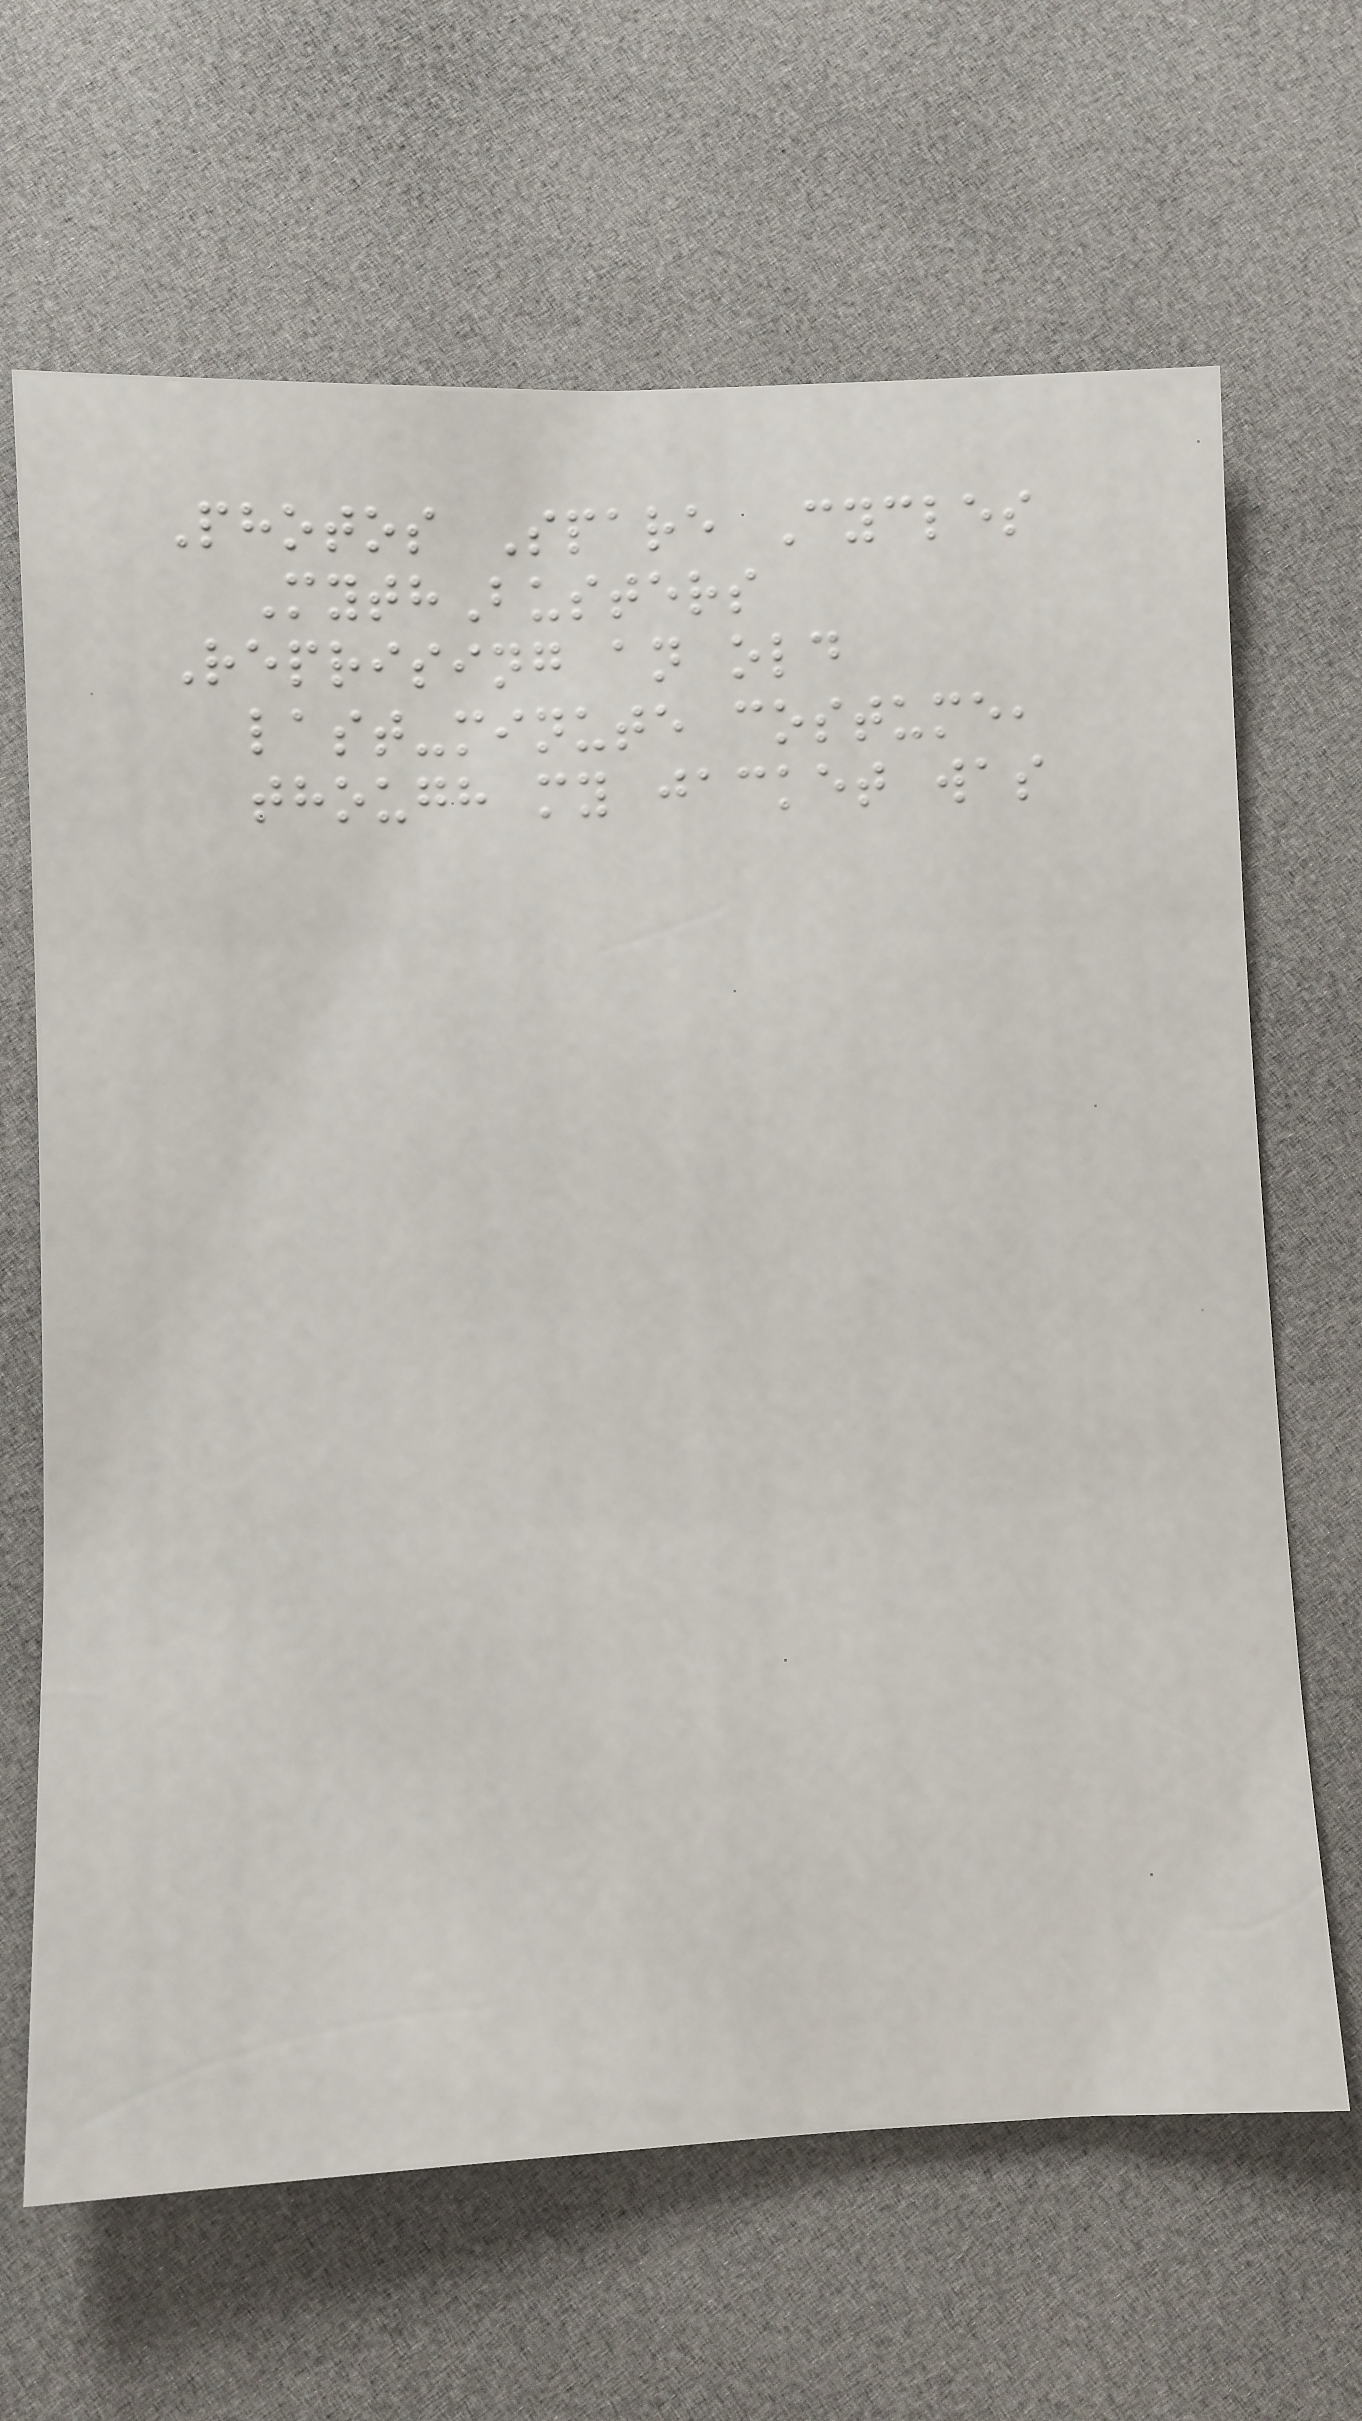Photos Spare Cycles
MythBusters
Reprising an old
last-minute costume,
though my jacket was
